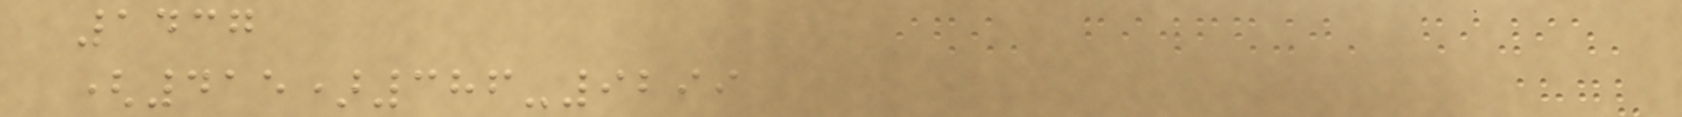1437
(415)386-9299
